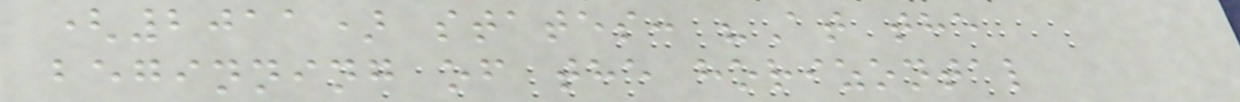(2011) states: "At the
beginning of the horizontal
